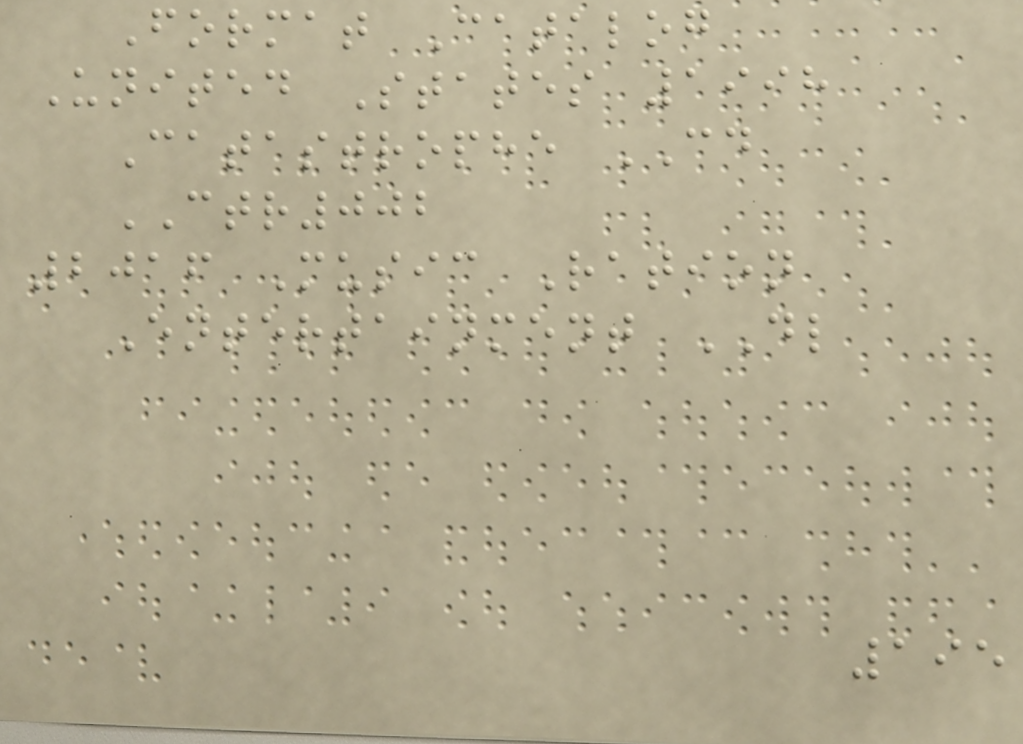Format Catalog
United States 1998
Catastrophe CD
CTR002
2016 Music Ration
Entertainment DL
195
